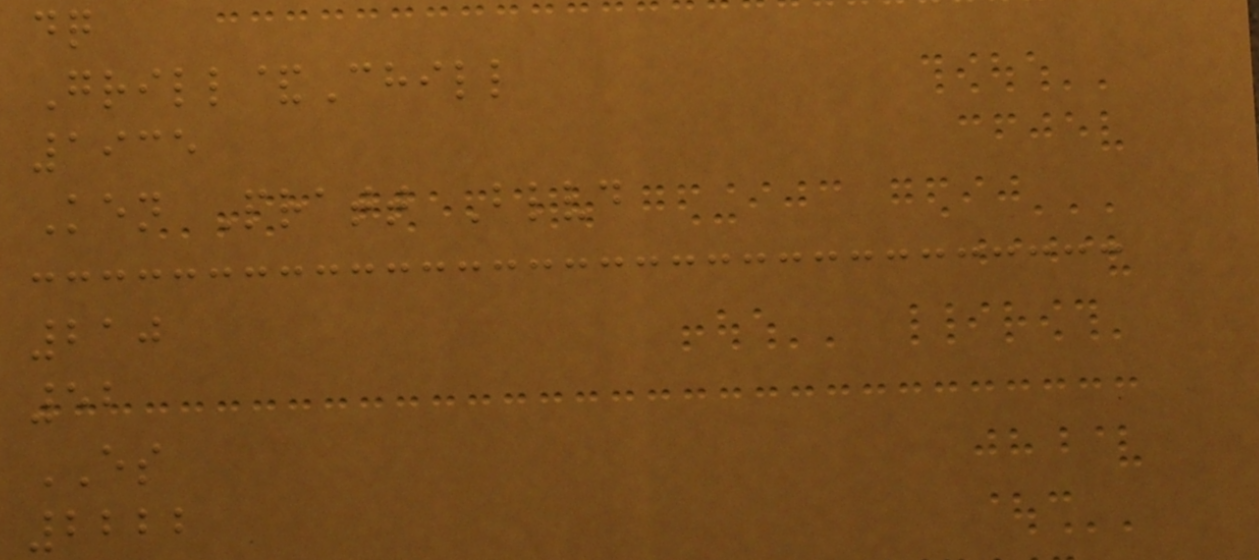dq
Grill&Chill
1935
Ken Pratt Blvd
210
52
ES
2222
